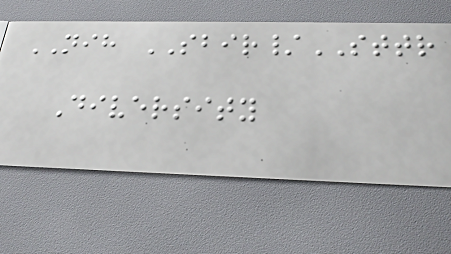NIH SBIR/STTR
Diversity
